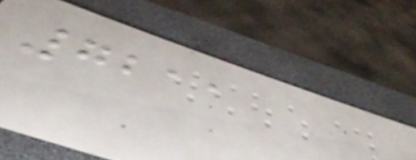7211
